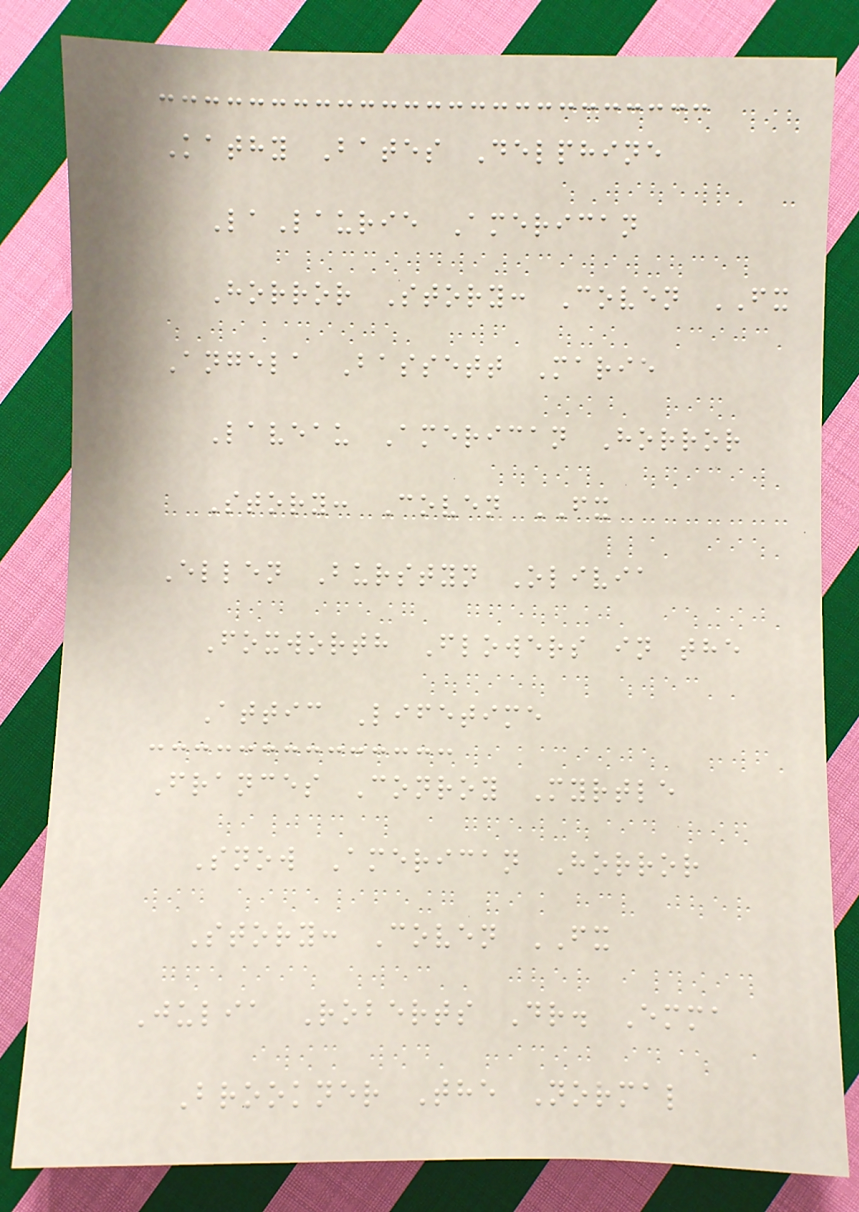Kathy Bates Delphine
LaLaurie American
Horror Story: Coven FX
Angela Bassett Marie
Laveau American Horror
Story: Coven FX
Ellen Burstyn Olivia
Foxworth Flowers in the
Attic Lifetime
Frances Conroy Myrtle
Snow American Horror
Story: Coven FX
Julia Roberts Dr. Emma
Brookner The Normal
